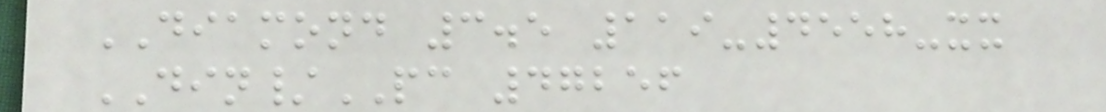DIAMOND 3.5 119-4558-xx
DIN/PC 47256
